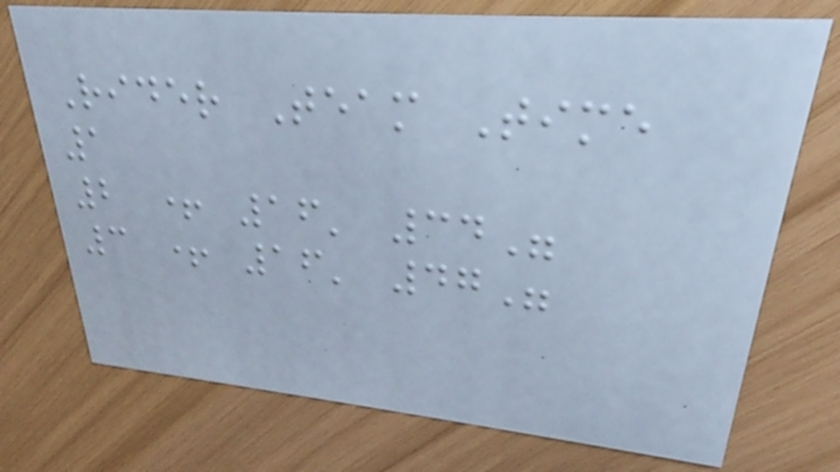Rider Team Time
1
2 + 16' 34"
3 + 16' 47"
